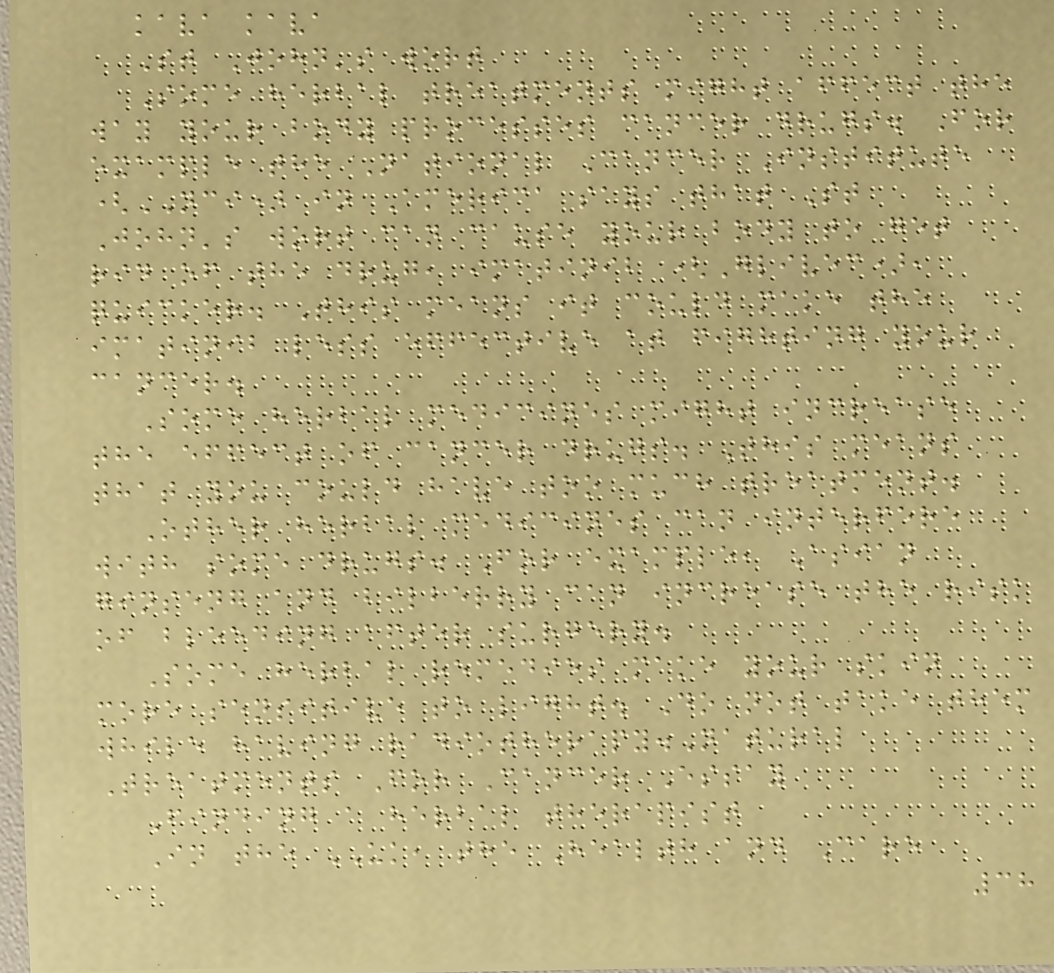kava kava
St John's wort
Some herbal treatments might affect the
way your body processes cancer drugs. For
example the National Cancer Institute
(NCI) in America says that St
John's wort can cause your body to get
rid of the drug, imatinib (Glivec),
quicker. This means it could make the
imatinib less effective at fighting your
cancer.
Some herbal medicines might increase
the effect of cancer drugs. This means
that you could have too much treatment.
Other herbal medicines can interfere
with some drugs. For example, Asian
ginseng and bilberry can increase the risk
of bleeding after surgery.
Some herbal remedies make your skin
more sensitive to light. Do not take them
while having radiotherapy.Natural
Treatments For Cancer Essay
Finding a herbal therapist
In the UK, the Health and Care
38
